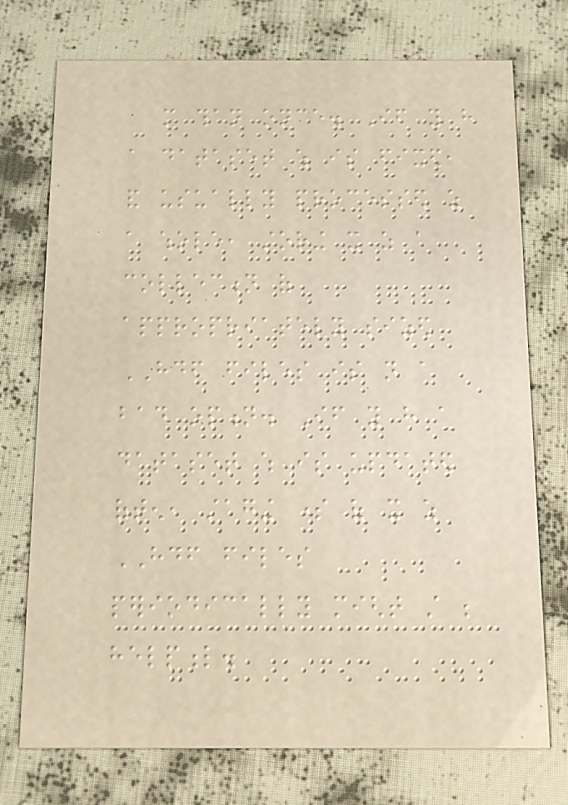more than once. If you have
a dataset which is fixed,
and usually processed as
a whole, storing it as a
collection of
appropriately sized
HDF files is not a
bad option. If you have a
dataset which is updated
often, staging some of it as
HDF files
periodically might still be
helpful.
